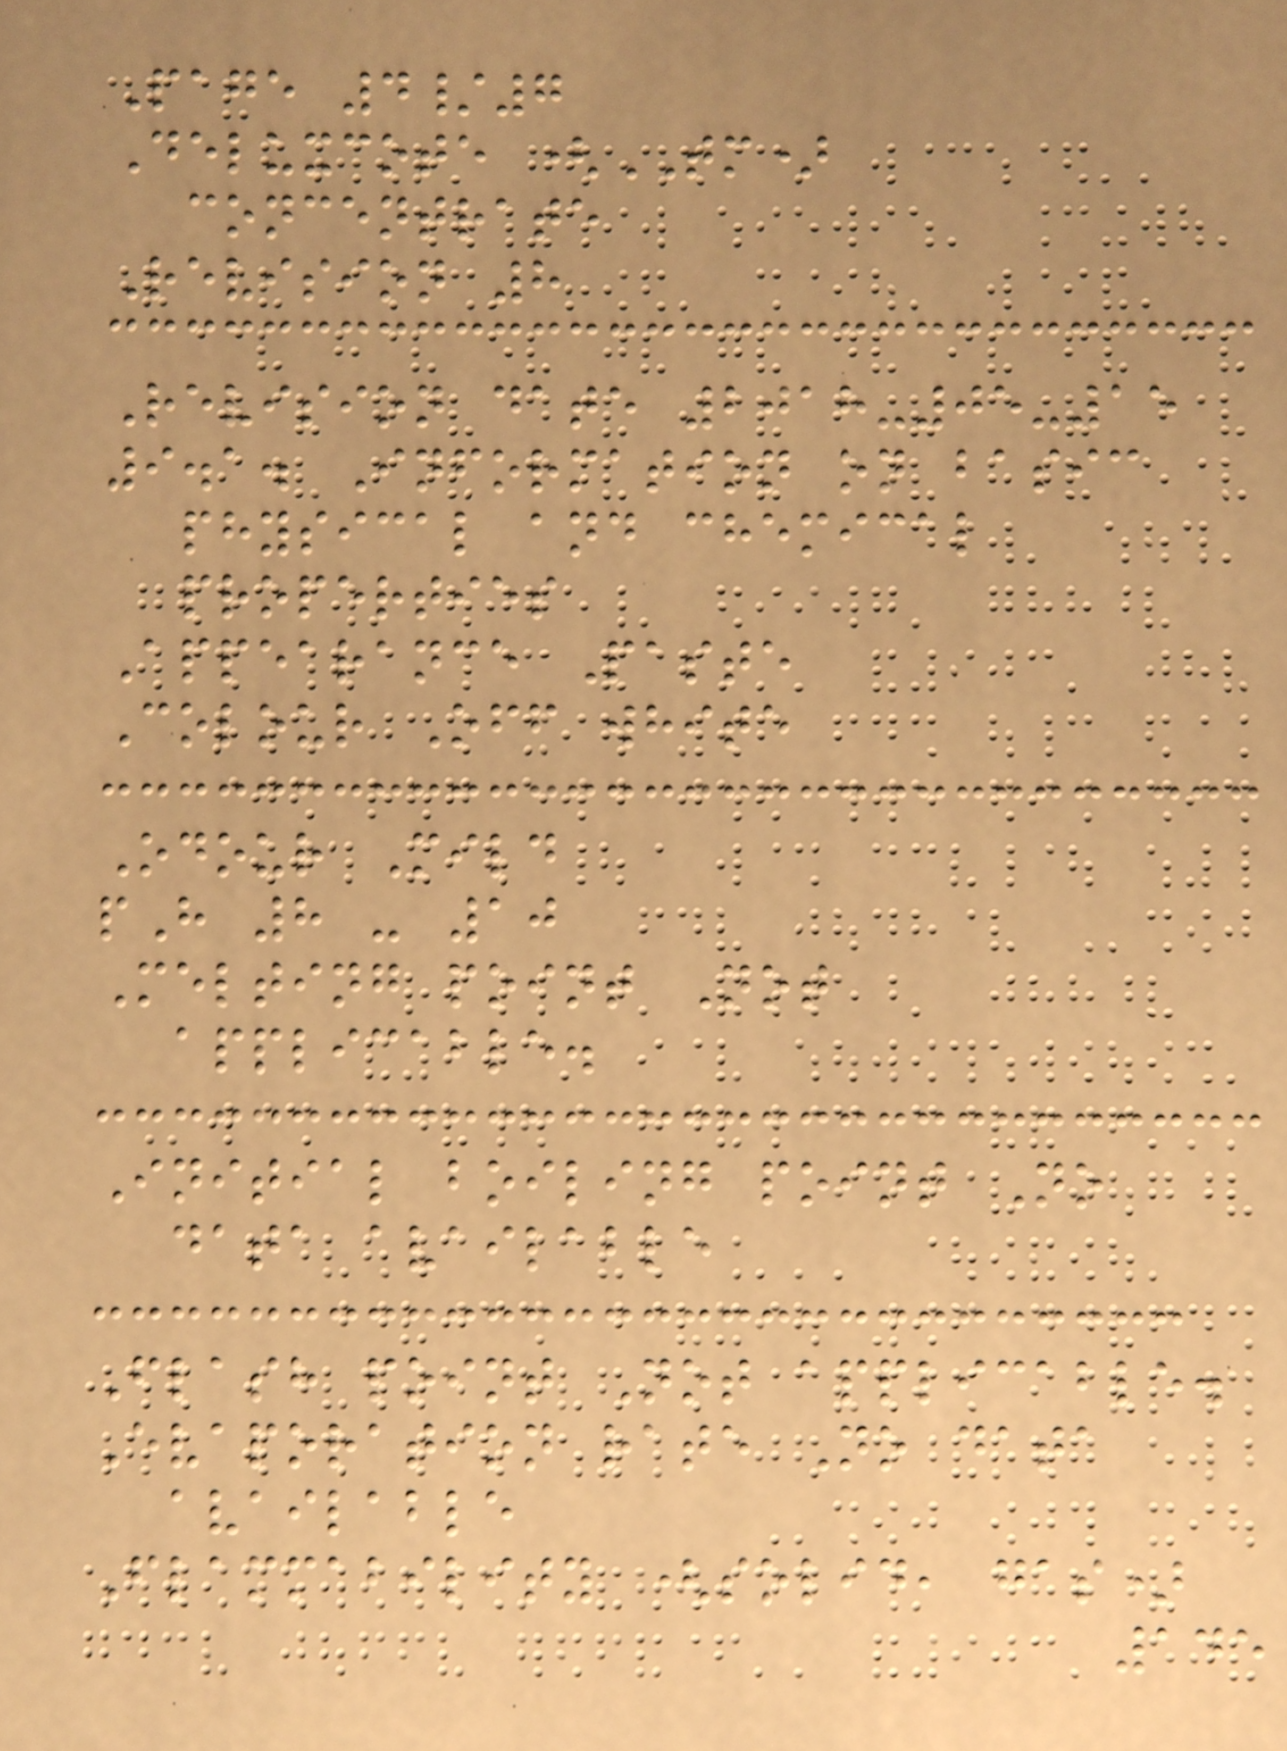Page 4/7
Deluxcote (TM)
concentrate
Revision 8
Revision date 2018-05-15
9.1. Information on basic
physical and chemical
properties
Appearance Paste
Colour Off white
Odour Mild
pH 8 - 10
Melting point Not
applicable.
Initial boiling point No
data available
Flash point Not applicable.
Evaporation rate No data
available
Flammability (solid, gas)
145
